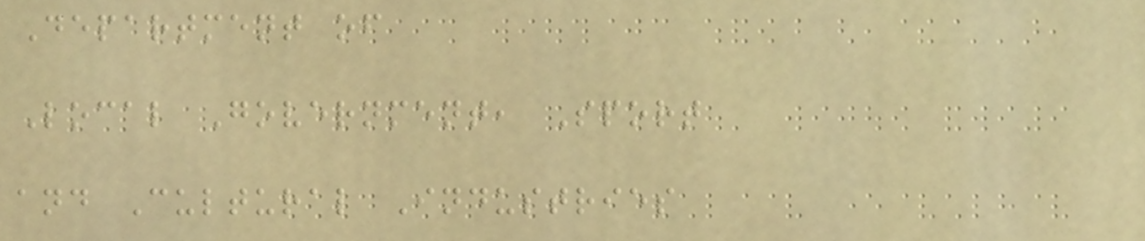Department of
Local Government, Sport
and Cultural Industries
